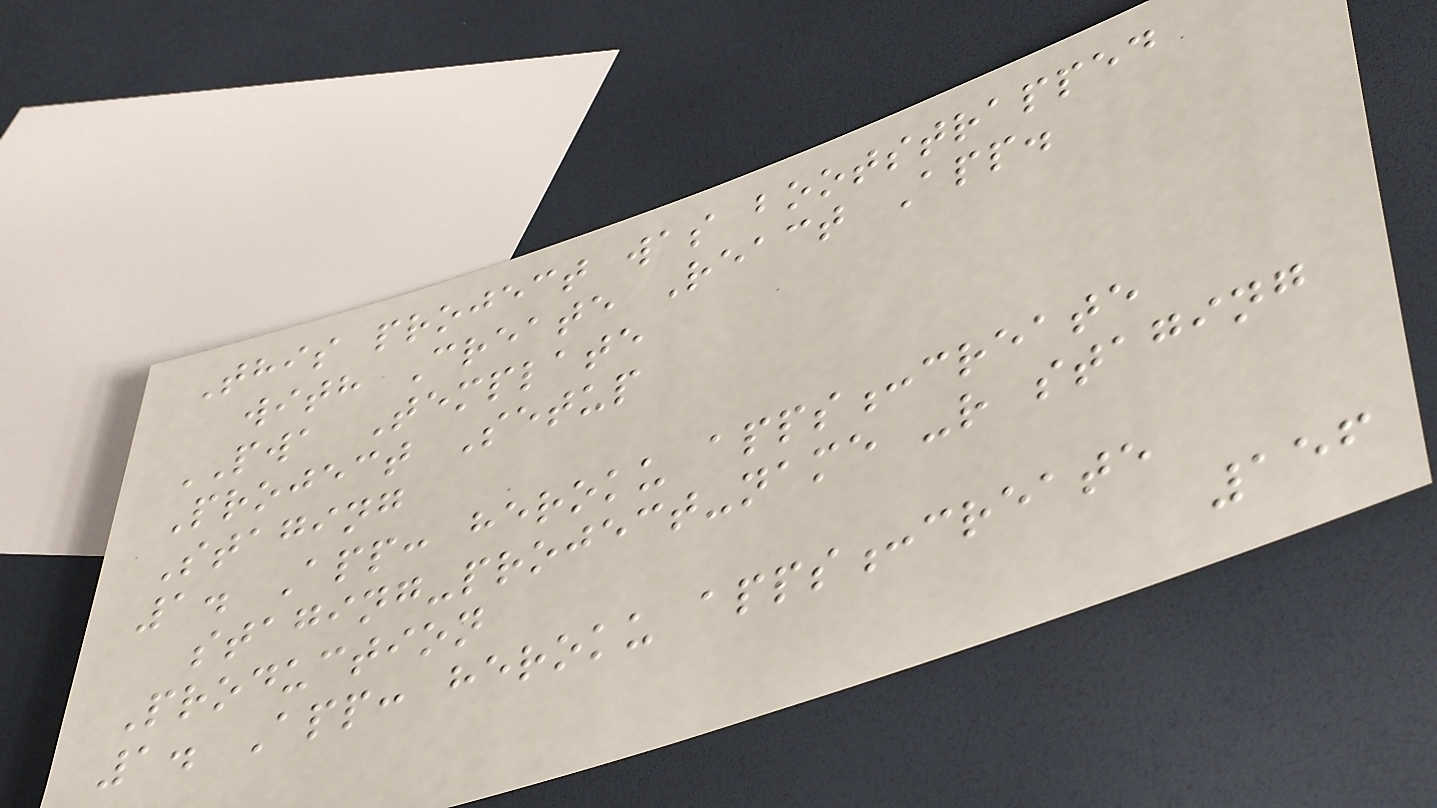This project was bootstrapped
with Create React App.
PWA Template
Project Setup
Staging
1. App: heroku apps:create
staging-project-name -r staging
Production
1. App: heroku apps:create
156
